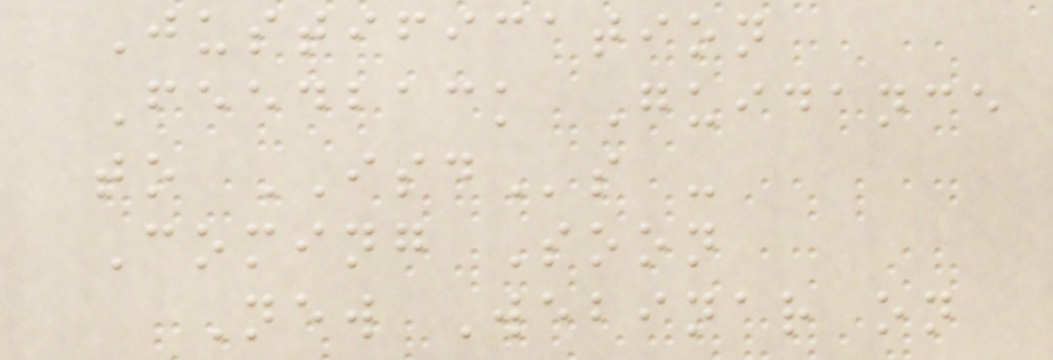Justification
Feedback Guidance
to ISDs -
Coming Soon
New Webinar on
